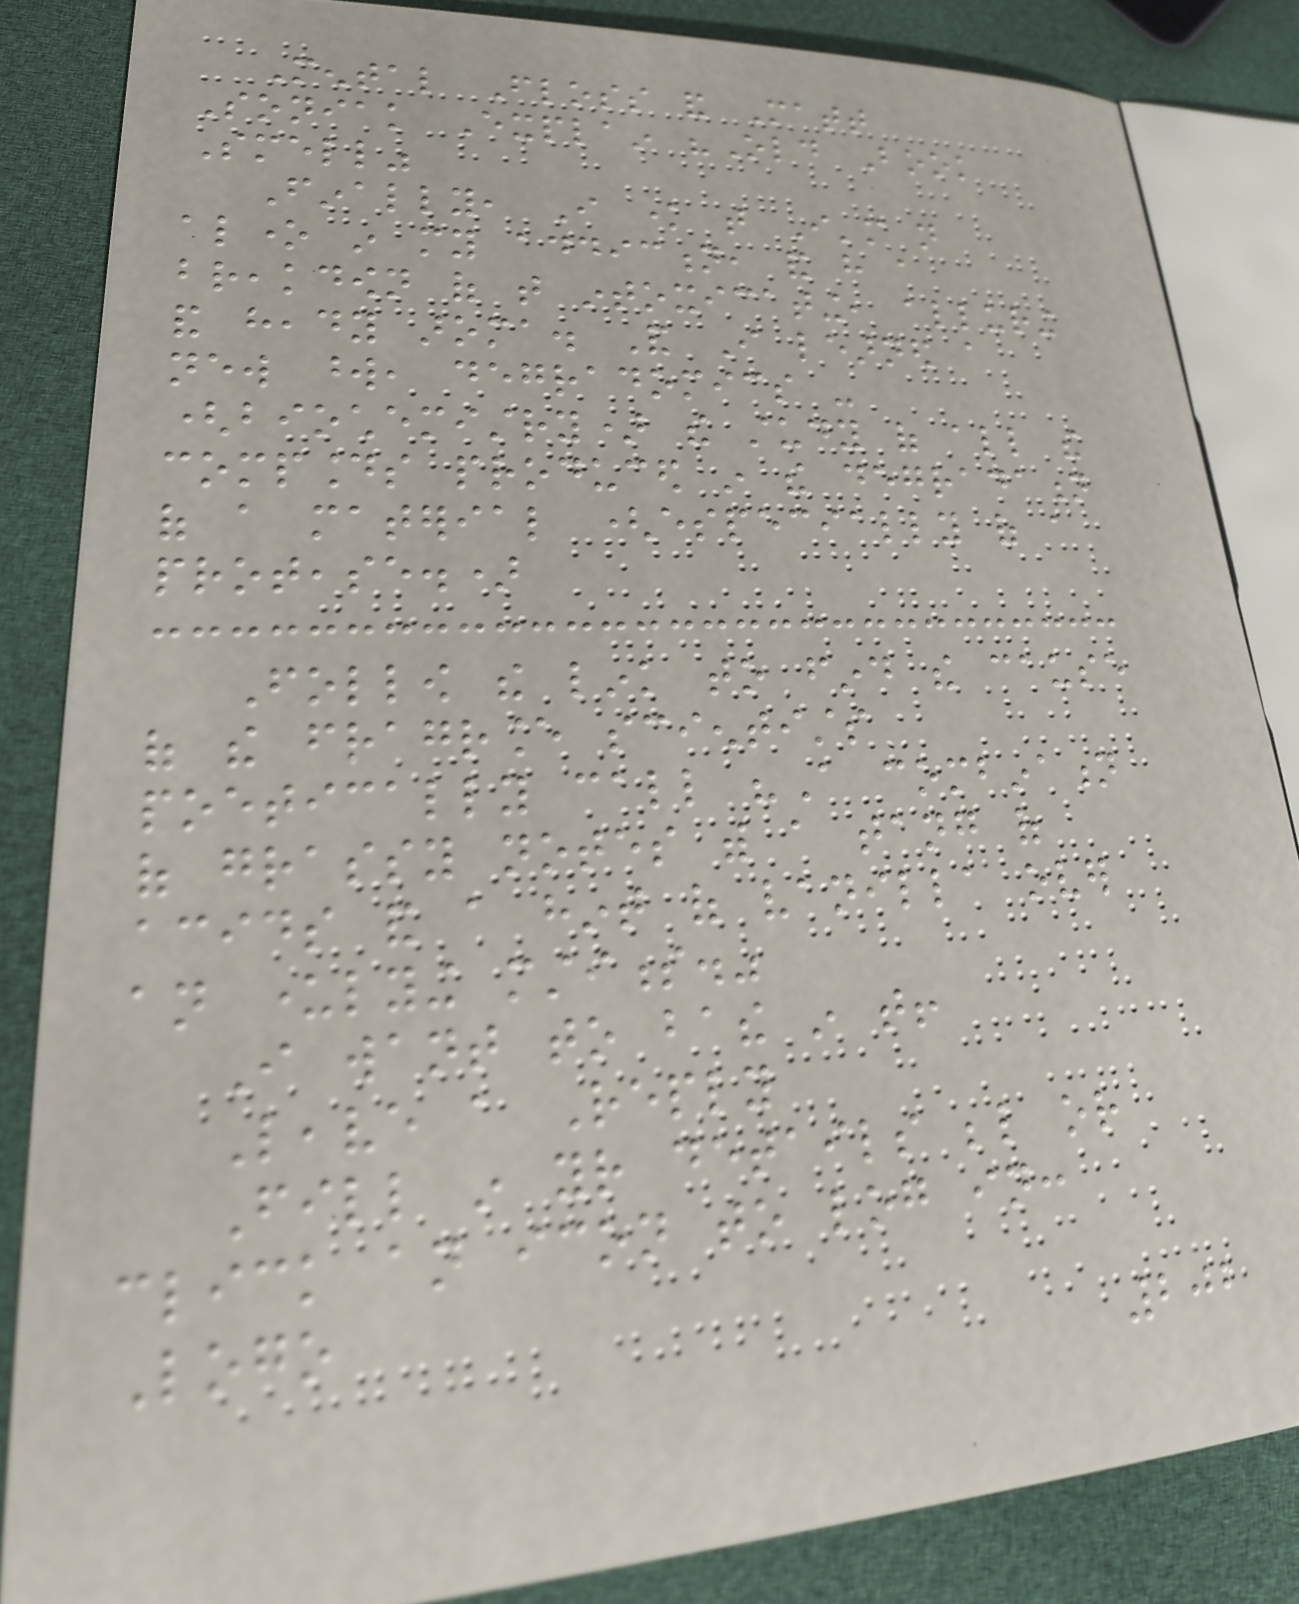Mental Floss and Matt
Soniak Explain "Old Book
Smell"
Finally, I know that I'm not
alone in my addiction, and have a
breakdown of that intoxicating, alluring
and heady aroma. And I learned a
new word, degradomics -
(biochemistry) the study of all the
compounds produced in the degradation
of a material (especially of a
protease.)
Follow the link to find the cause
of the fragrance scientists
poetically call "A combination
of grassy notes with a tang of
acids and a hint of vanilla over
an underlying mustiness."
I want to bathe in that!
Leave a Reply
Fill in your details below or
click an icon to log in:
Logo
202
